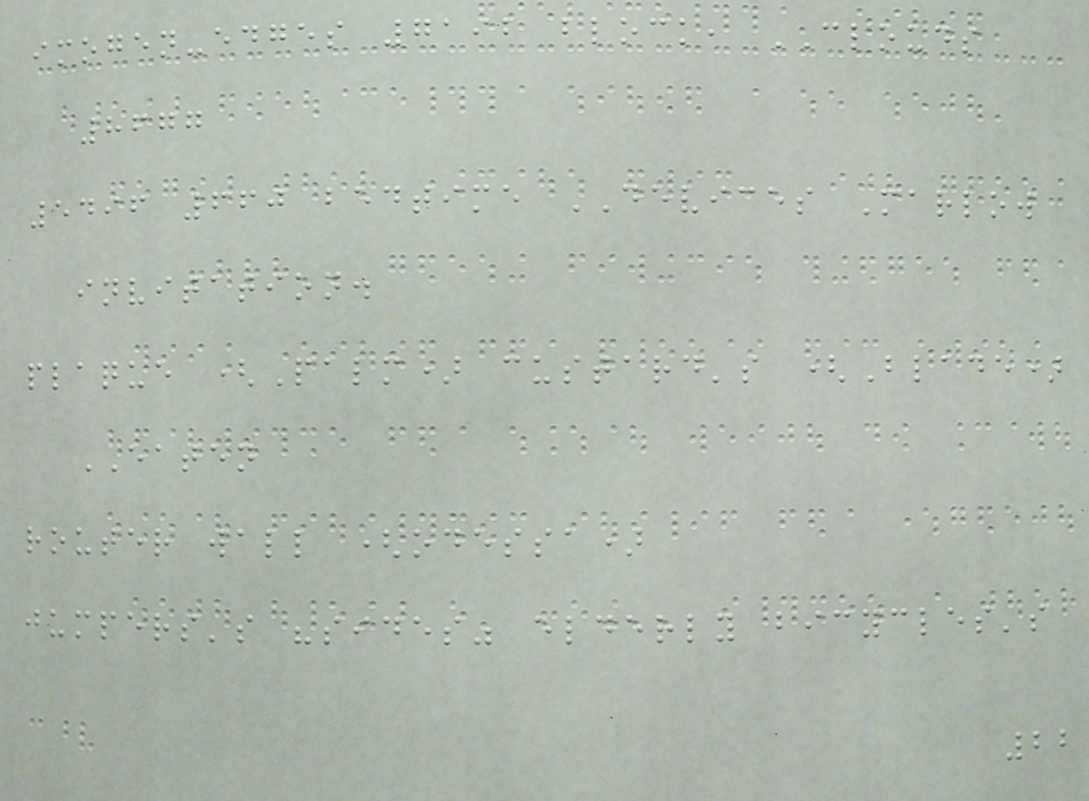imogen-edges 7192 block, CLOUDS
8677
5496 660 bedtime DEVICES Marlow
invitation.
plaque (Palm) custard's (Blade)
EATEN
router wall (odessa)
jumpers's "sides" elderly bicycles's
22
